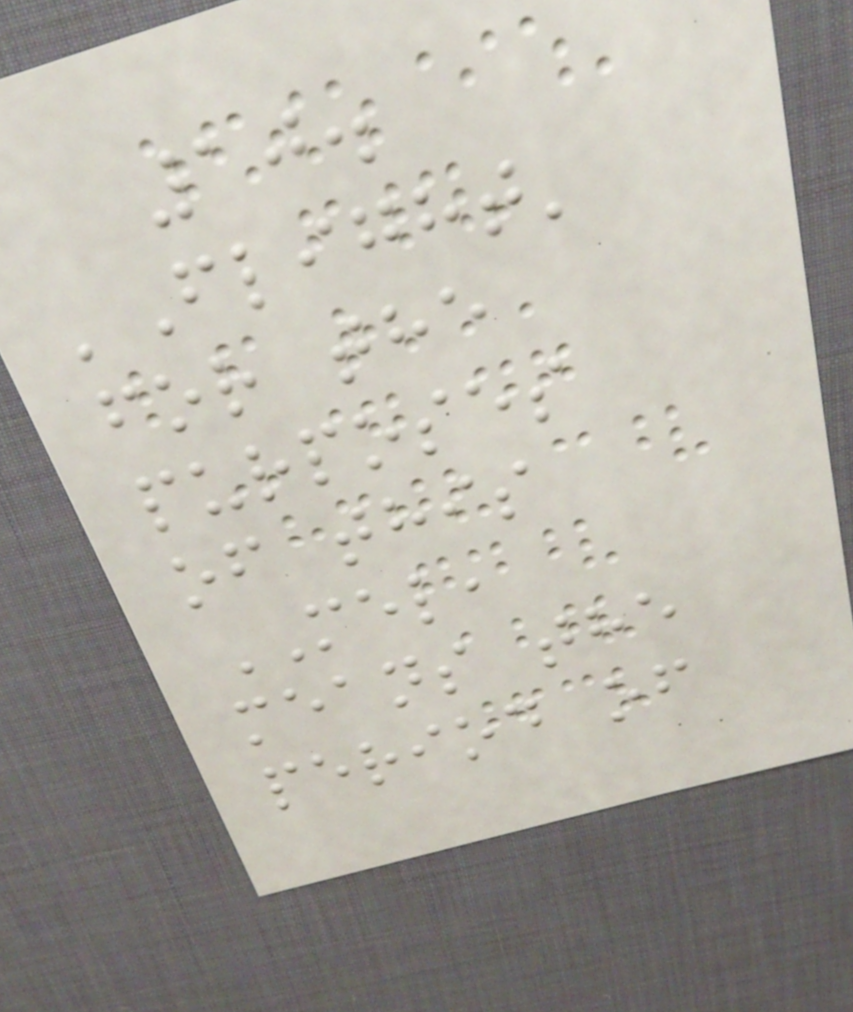10.
'Flight'
for the
purposes
of this
MEL,
means the
period of
